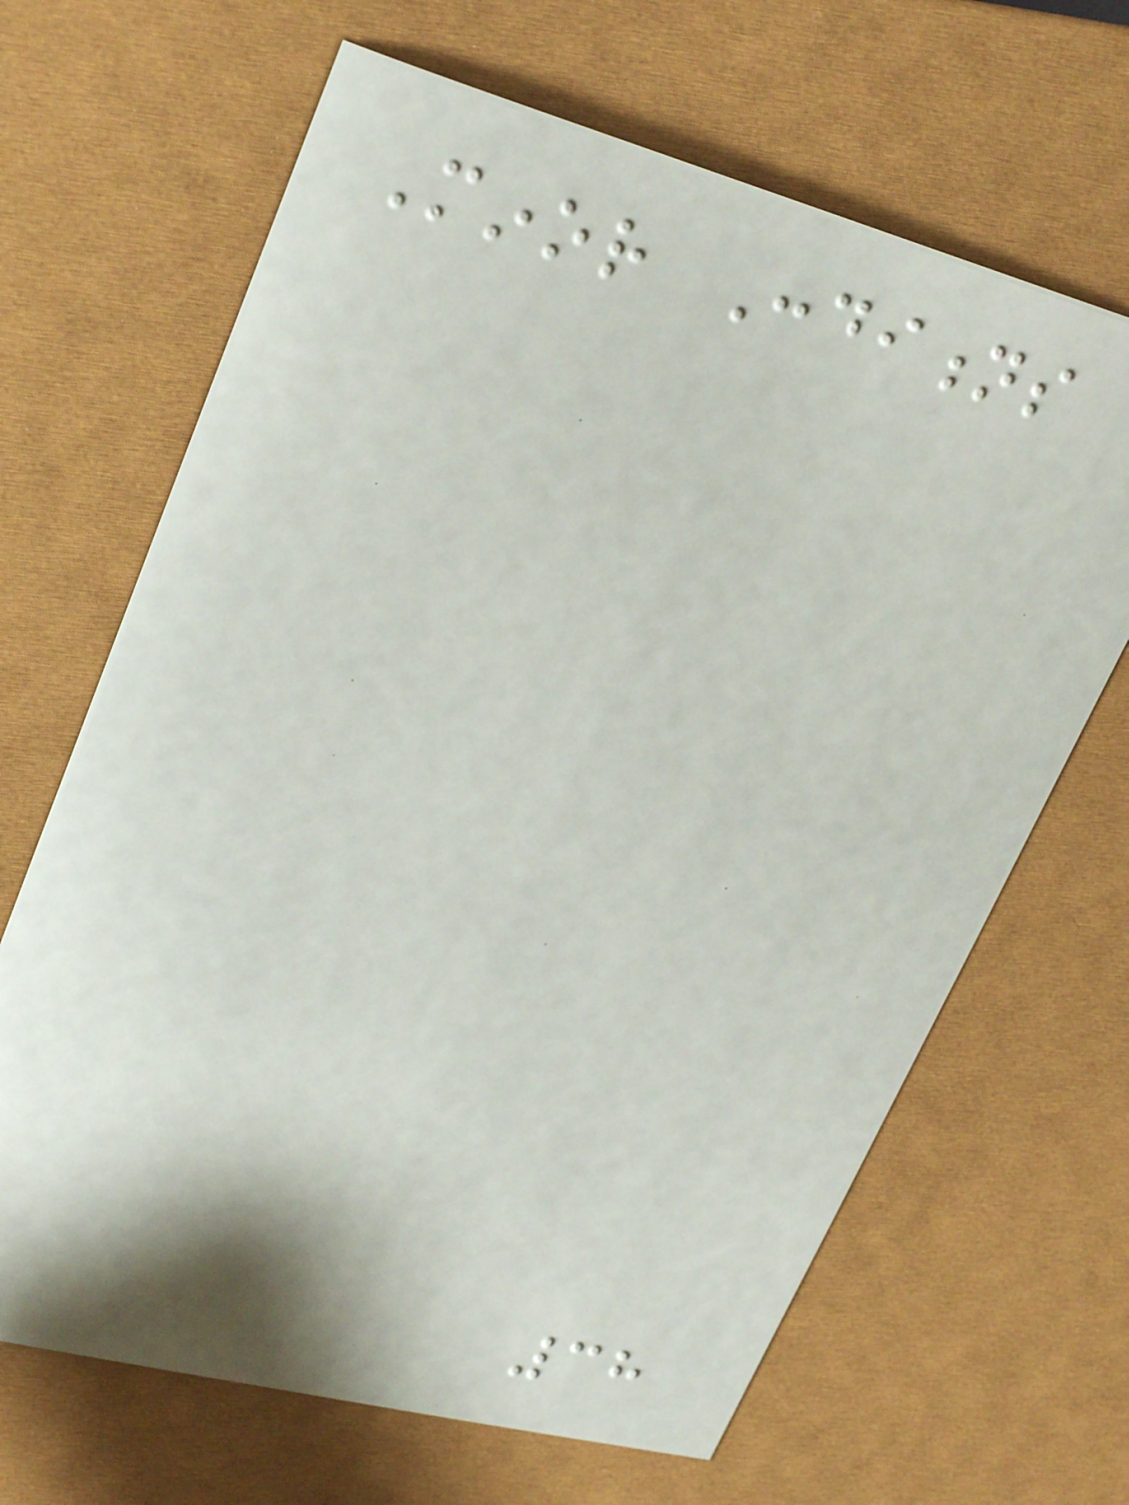Minor Conditions
38
